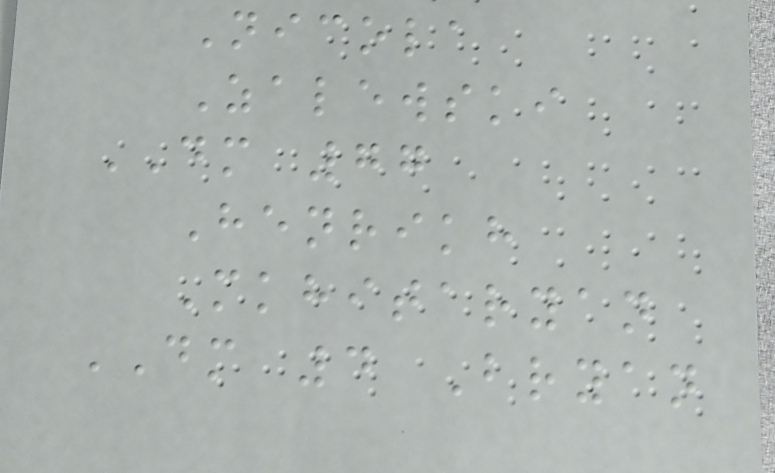Nicola
Zalewski
DM 77
Henrikh
Mkhitaryan
DM 4 Bryan
